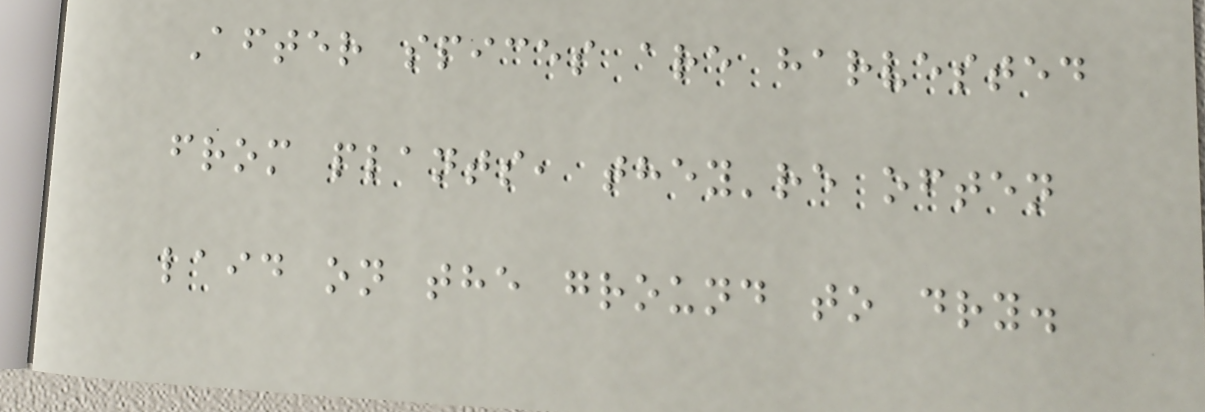After spices are harvested
from plants, they're often
laid on the ground to dry.
